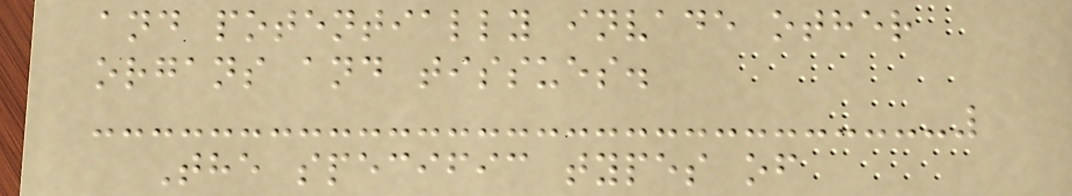and potentially invade other
organs and tissues.
The specific types of
